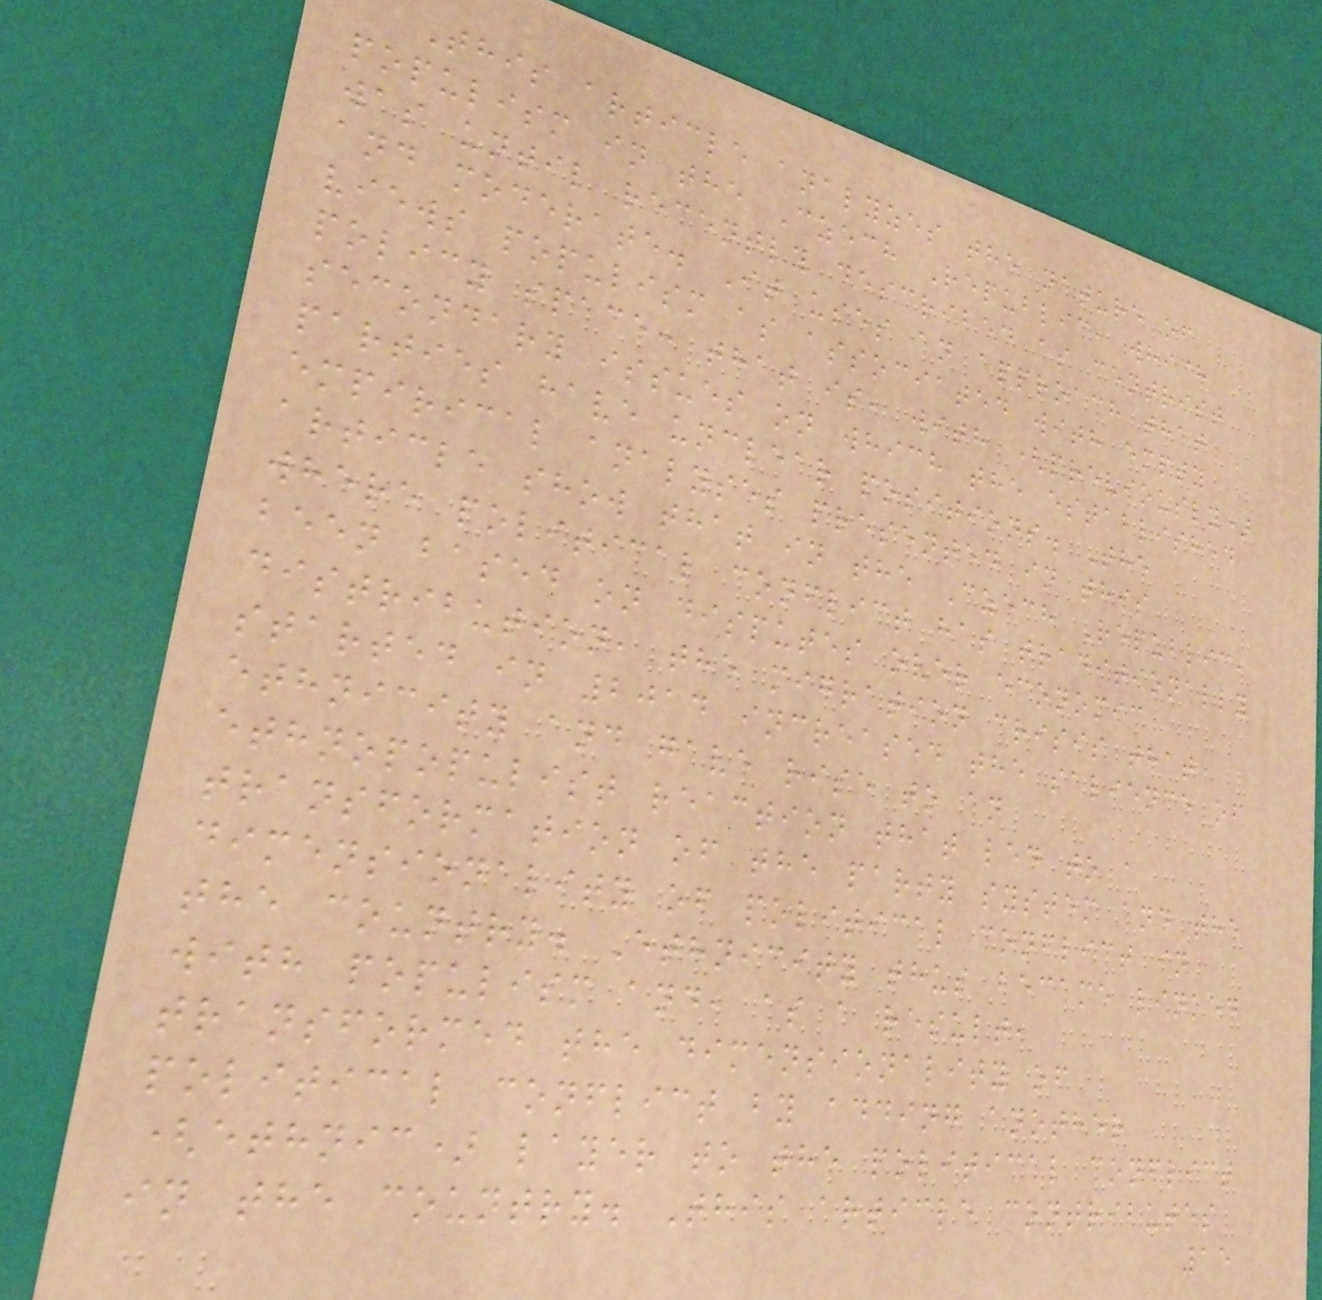This article analyzes the nature of
populism in the Czech Republic, which
was until recently described as centrist
and moderate. It uses an approach that
views populism as associated with empty
policy space: that is, with (previously)
secondary issues on which the established
parties have unclear positions. The
empirical analyses presented in this
article show that in the Czech Republic,
where political conflict has traditionally
been based on disputes over economic
distribution, the migration crisis that
started in 2014 increased the salience of
ethnicity and gave rise to an
ethnopopulist reaction that led to a
transformation of the party system and the
dimensionality of political conflict in
the country. Ethnicity thus became linked
with populism and, as a result,
transformed the dimensionality of
political conflict by adding another
(ethnic) layer to the political conflict
in the country. This article contributes
15
